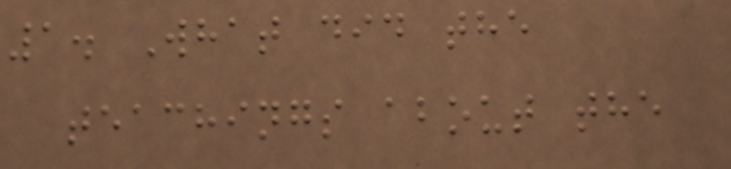1. What did the
teachings about the
